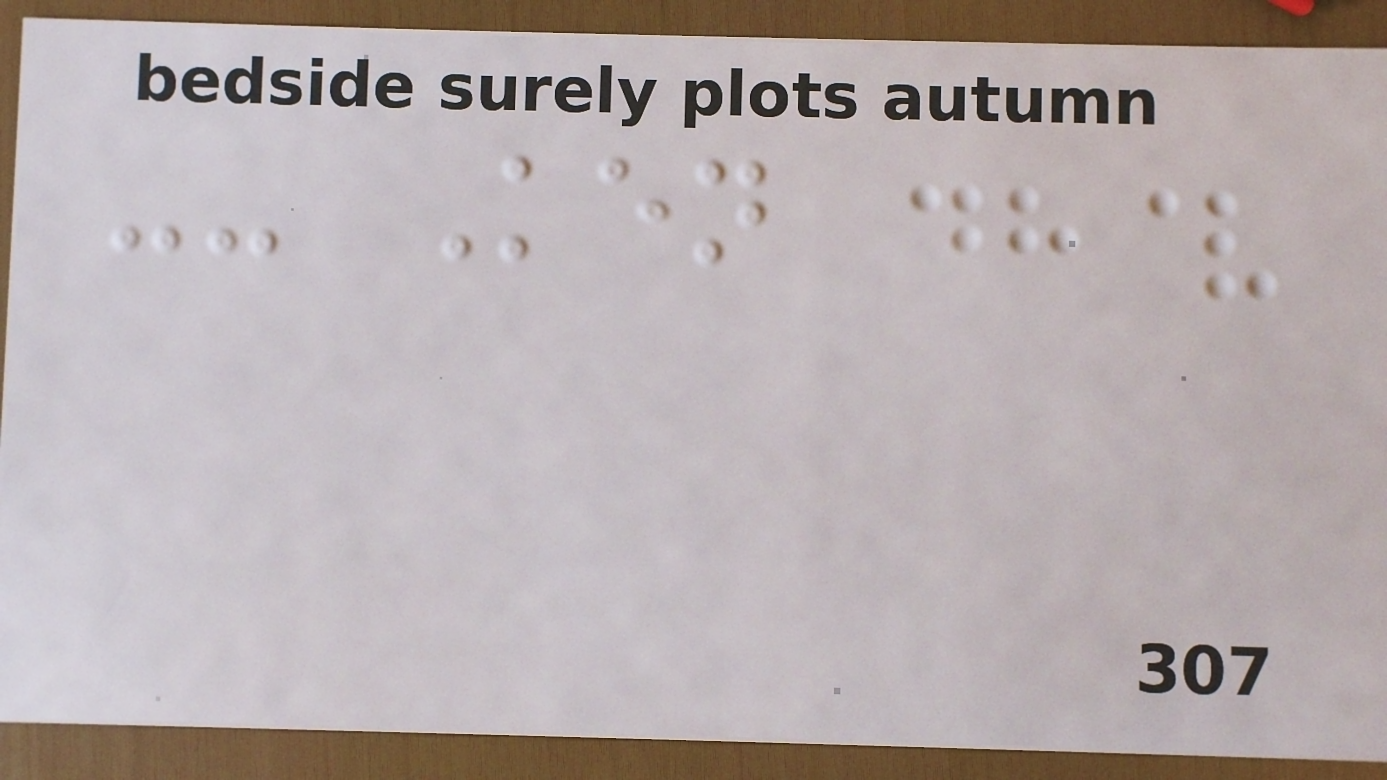-- Ken
